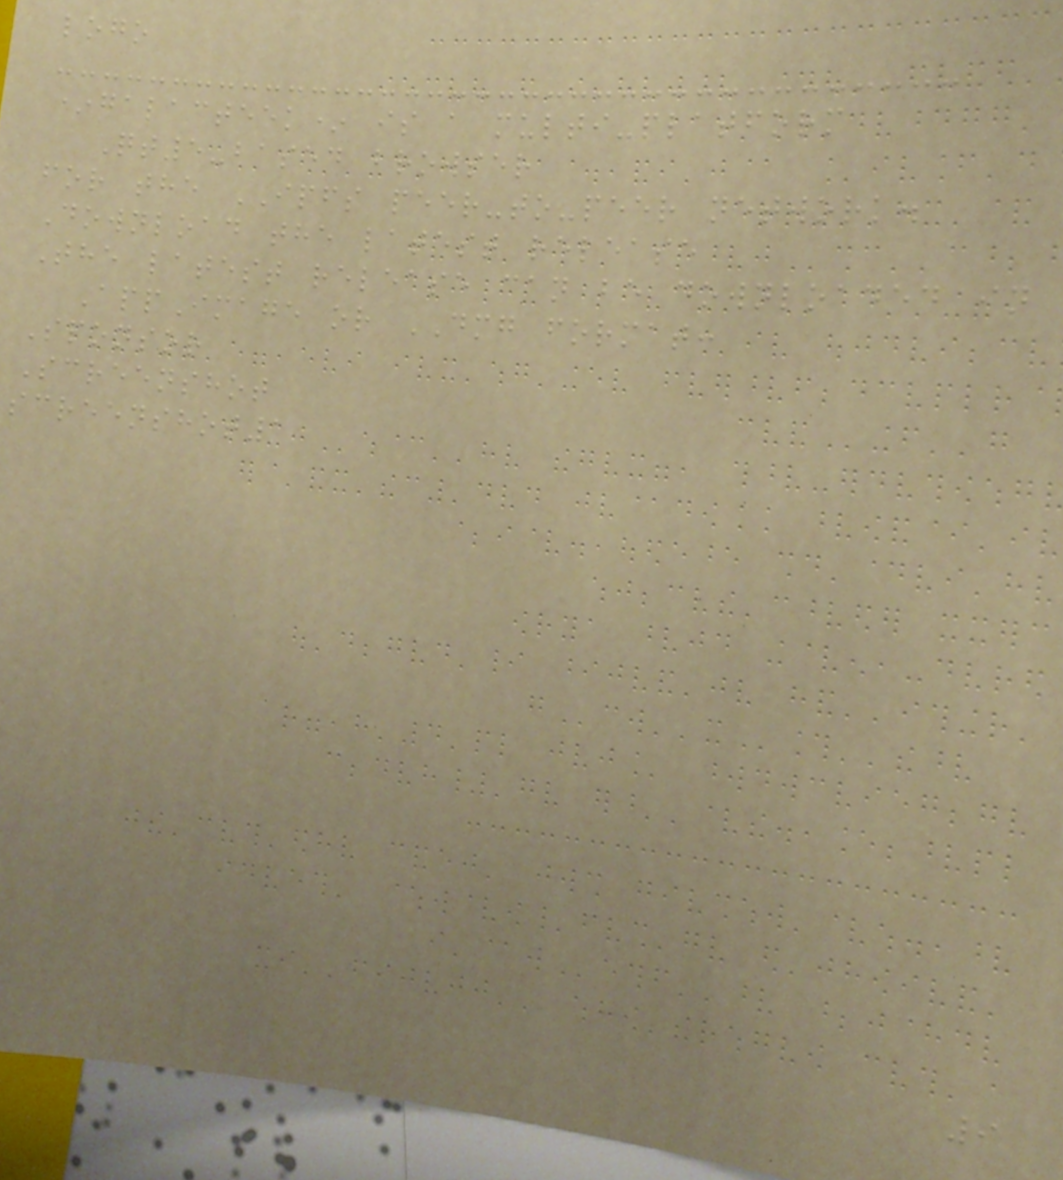logo
*galacteek* is a multi-platform
Qt5-based browser
for the IPFS peer-to-peer network.
Download the latest release
The latest release can be downloaded in
AppImage or DMG format:
Sponsor
Screenshot
screenshot1
9
